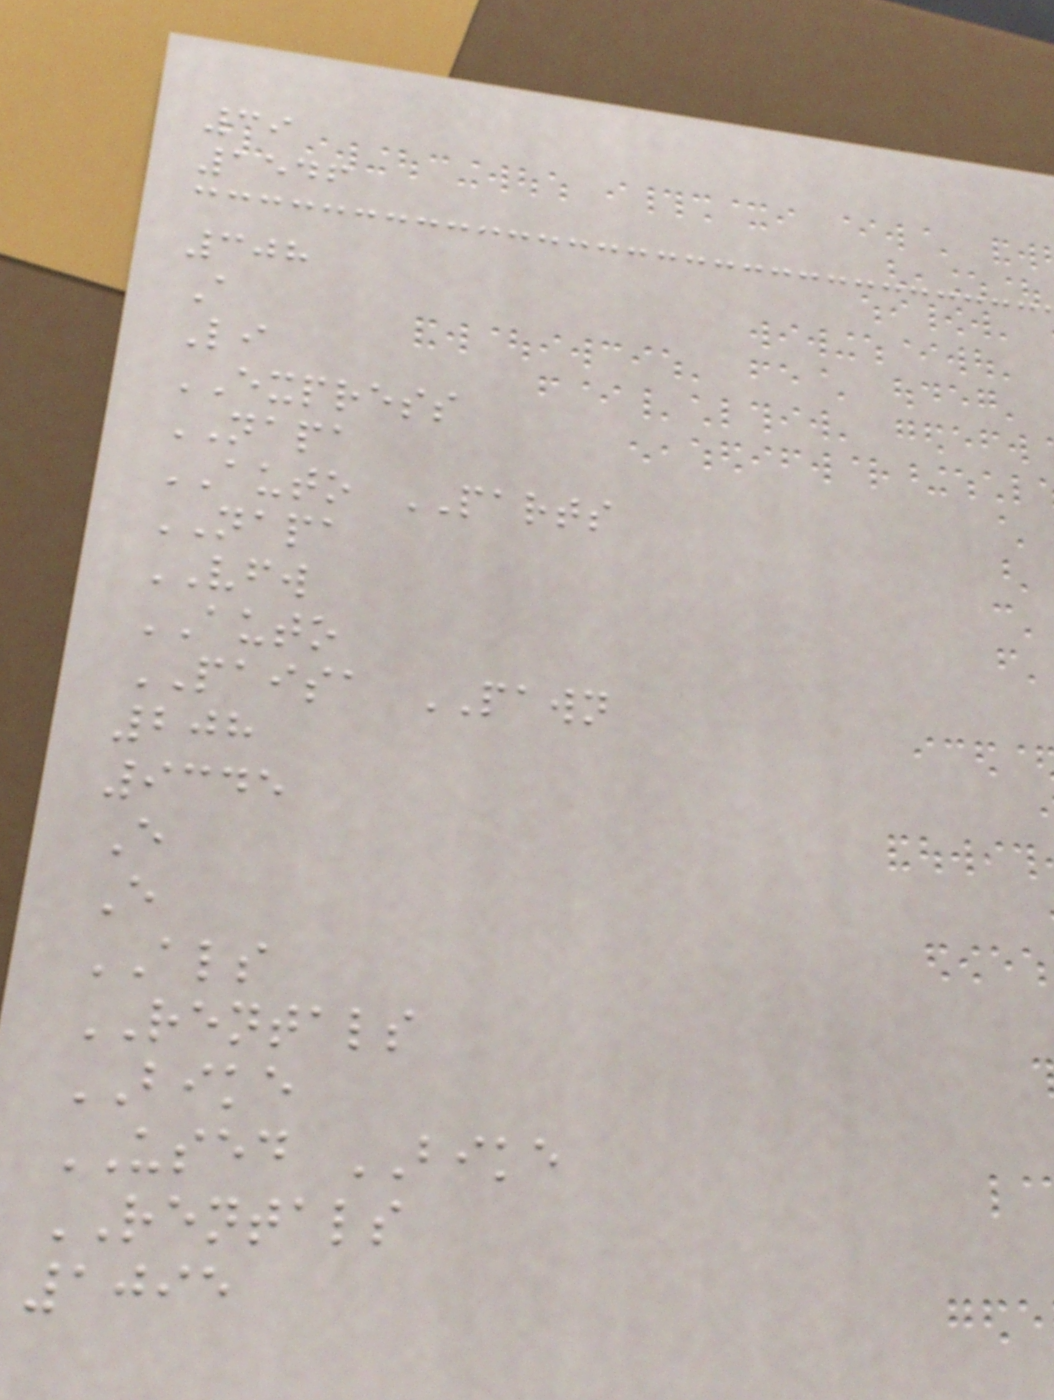39
1546
308
A
Li
EXPRESS
NAPA
AUTO PARTS
NAPA
VFW
AUTO
PAISA PAWN
208
9345
E
E
ALS
RENTALS
BIKE
USED BIKE
RENTALS
1095
